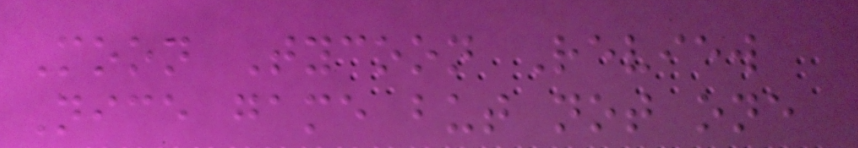Moon Tycoon Review
Nice game but not one
